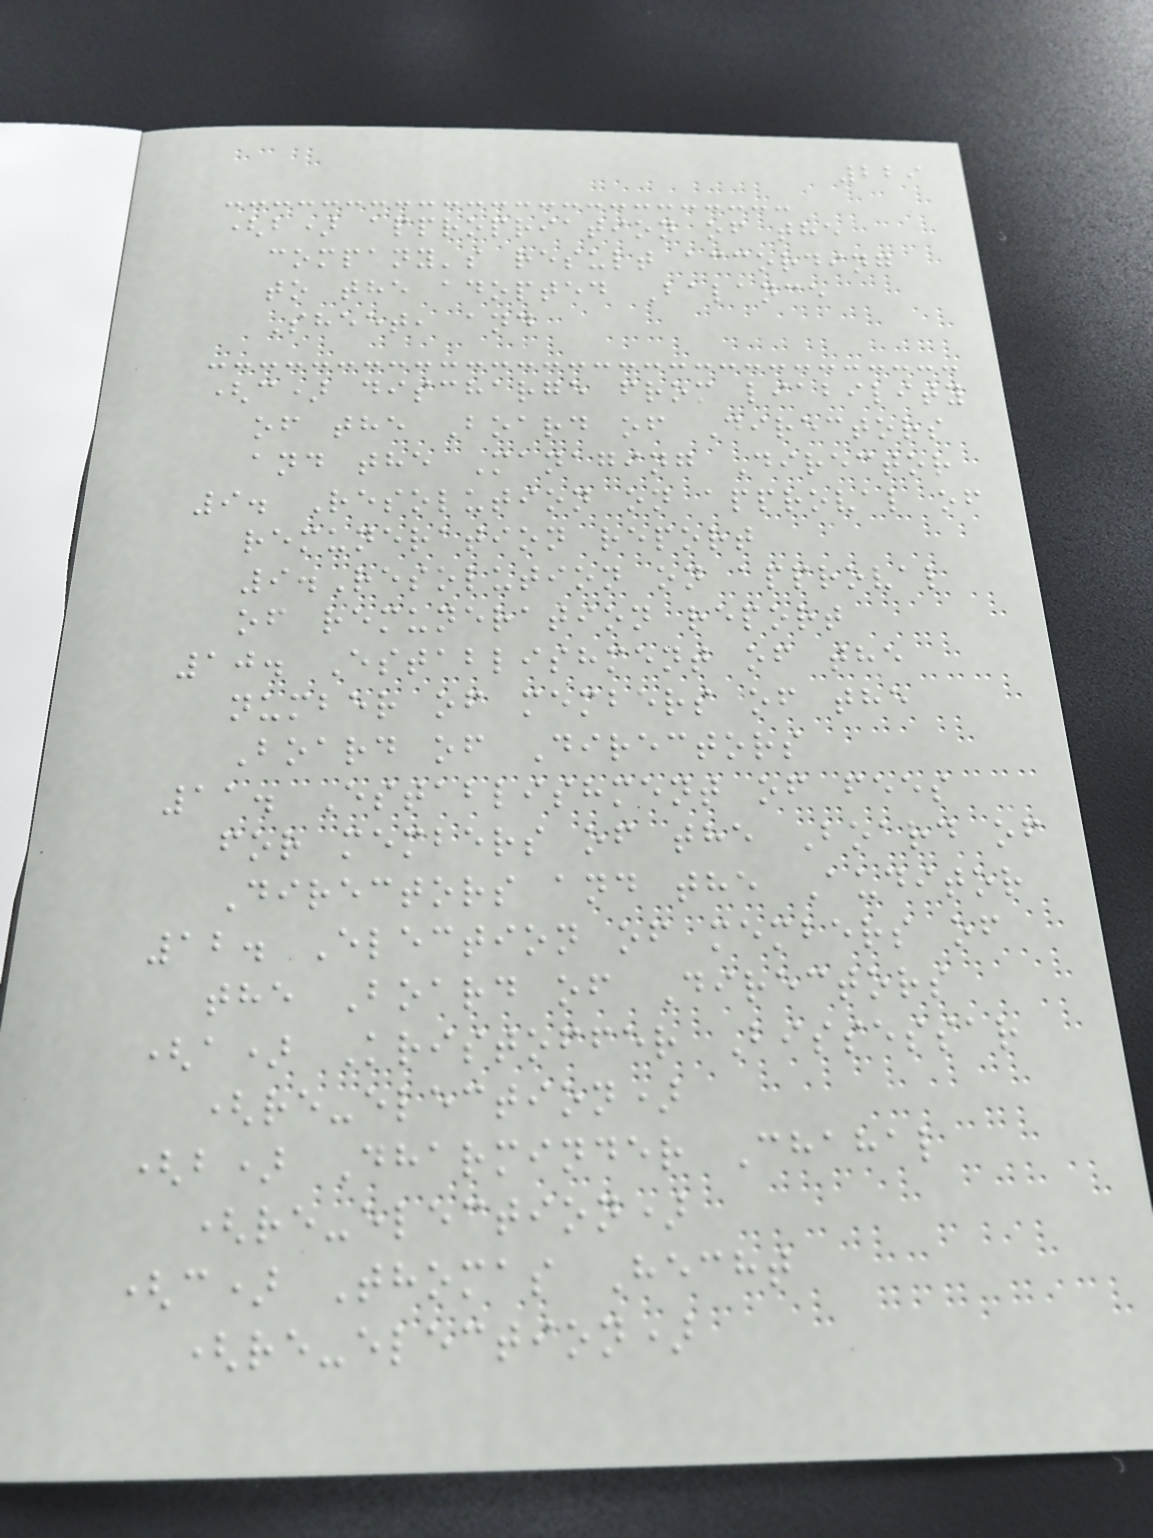229
(b) appropriation of the
company's result according
to the adopted Balance
Sheet, and
(c) discharge from liability
of the Board of Directors
and the Managing Director
9. Resolution on approval of
remuneration report
9.Resolution on approval
of remuneration report
10. Establishment of the
number of members of the
Board of Directors
11. Establishment of fees
for members of the Board of
Directors and the Auditor
12. Election of members of
the Board of Directors
(a) Kristoffer Bissessar
(re-election)
(b) Dharminder Chahal
(re-election)
(c) Thomas Hecht
(re-election)
